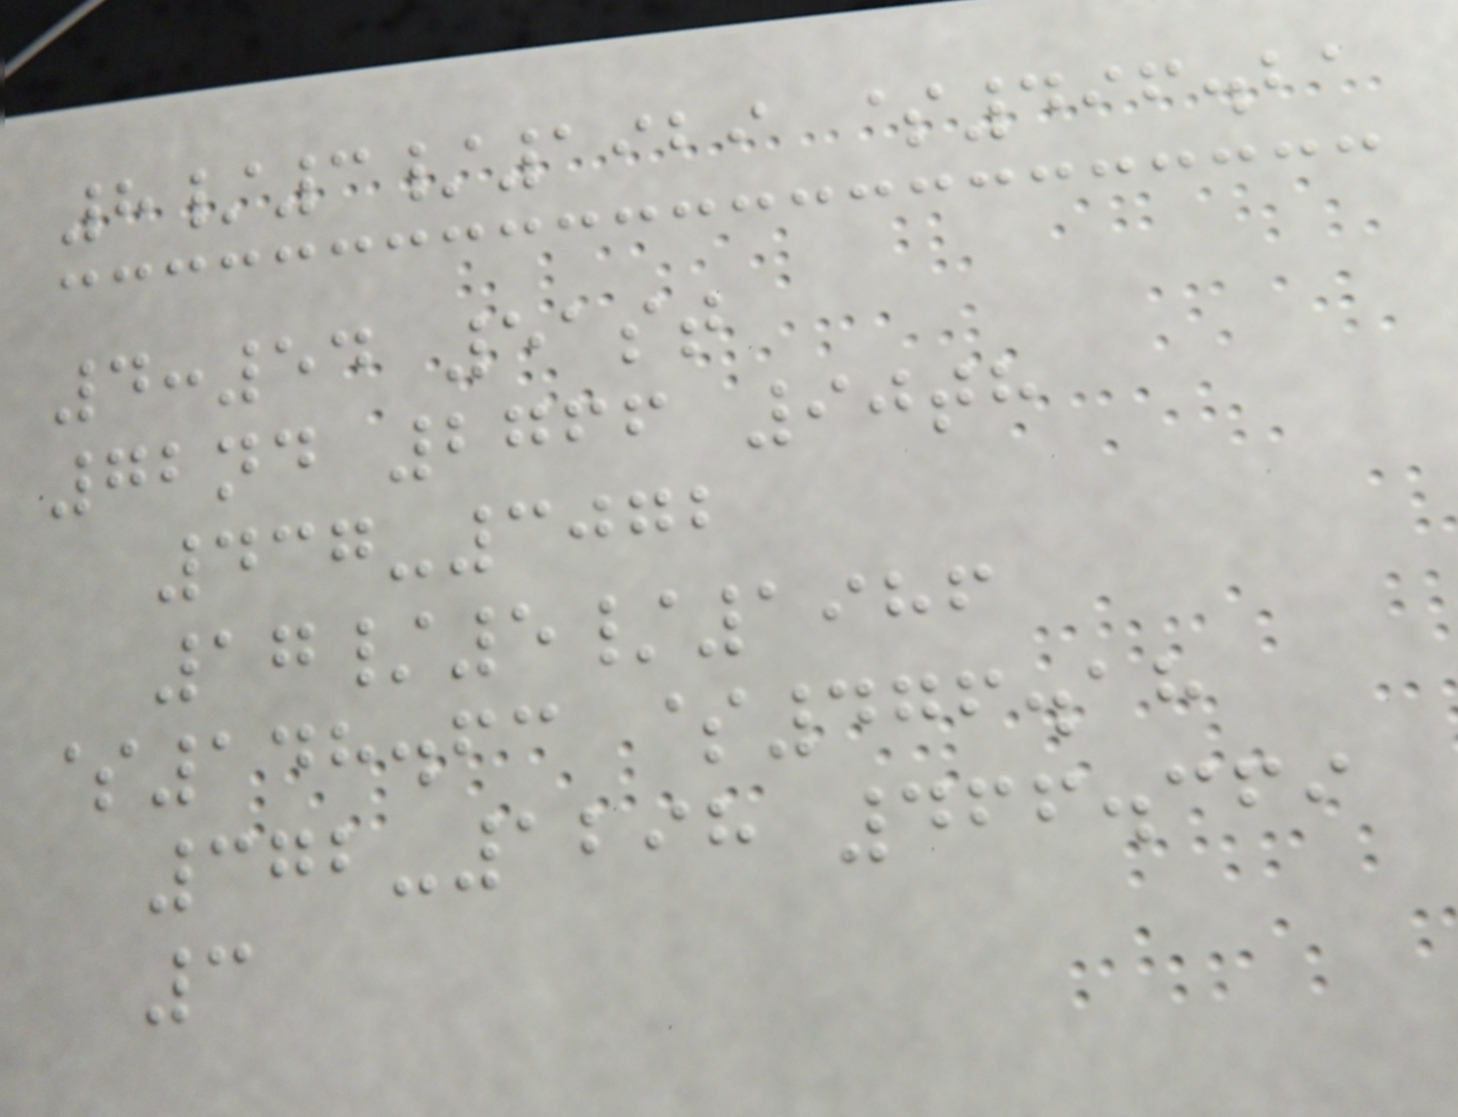8/3/1929 $496.21
4:54 51st
72nd 2766 90th
437-3072
17/5/1986
$148.63 $476.18
372-1298 466.369
3
